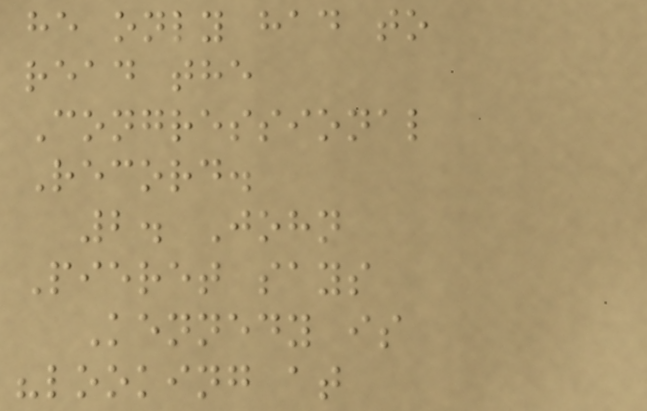he only had to
read the
Congressional
Record.
2. John
Pieret says
Kennedy is
"looking at
